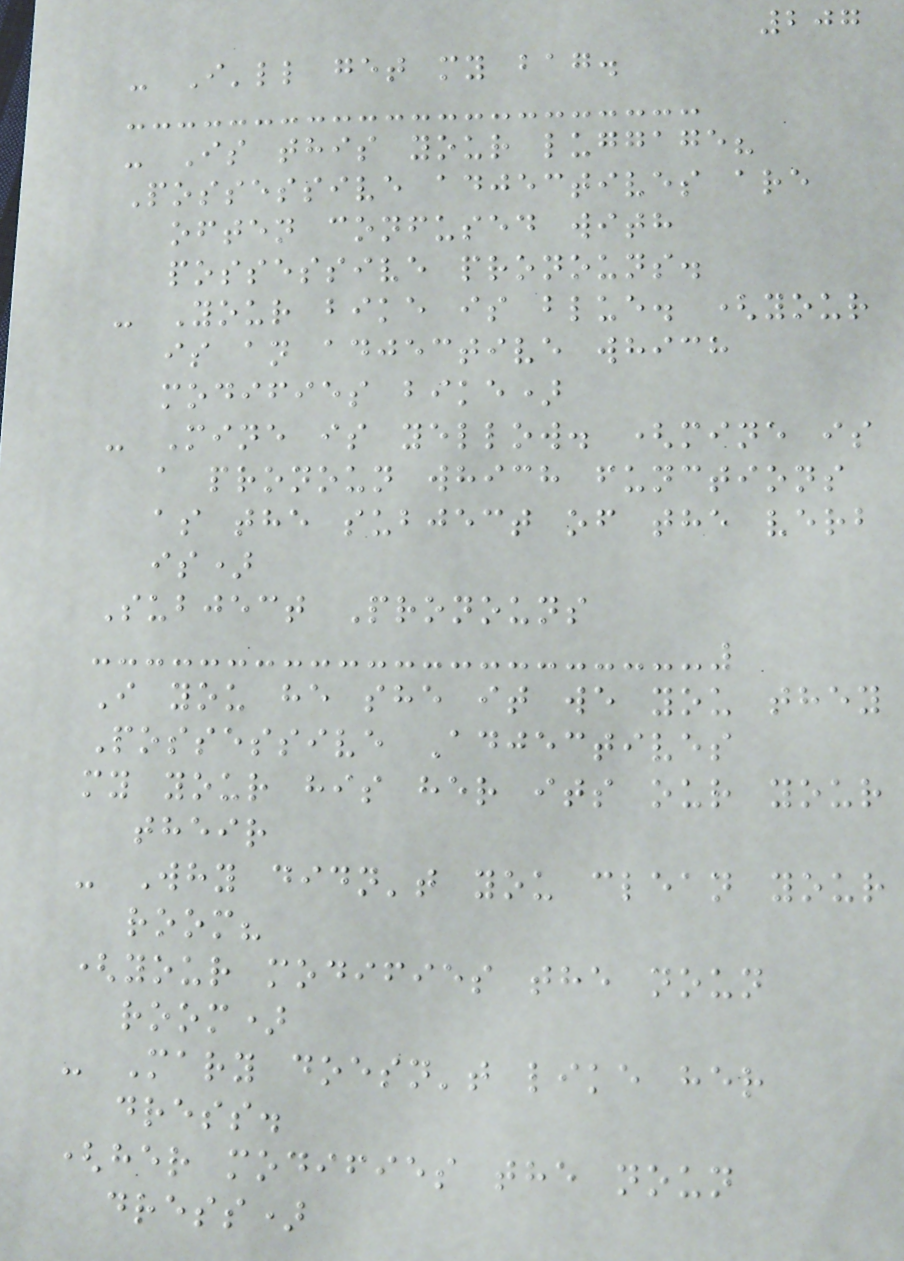207
- I'll get my bag.
- Is this your luggage?
Possessive adjectives are
often confused with
possessive pronouns.
- Your bike is blue. (your
is an adjective which
modifies bike)
- Mine is yellow. (mine is
a pronoun which functions
as the subject of the verb
is)
Subject Pronouns
I you he she it we you they
Possessive Adjectives
my your his her its our your
their
- Why didn't you clean your
room?
(your modifies the noun
room)
- Mary doesn't like her
dress.
(her modifies the noun
dress)
